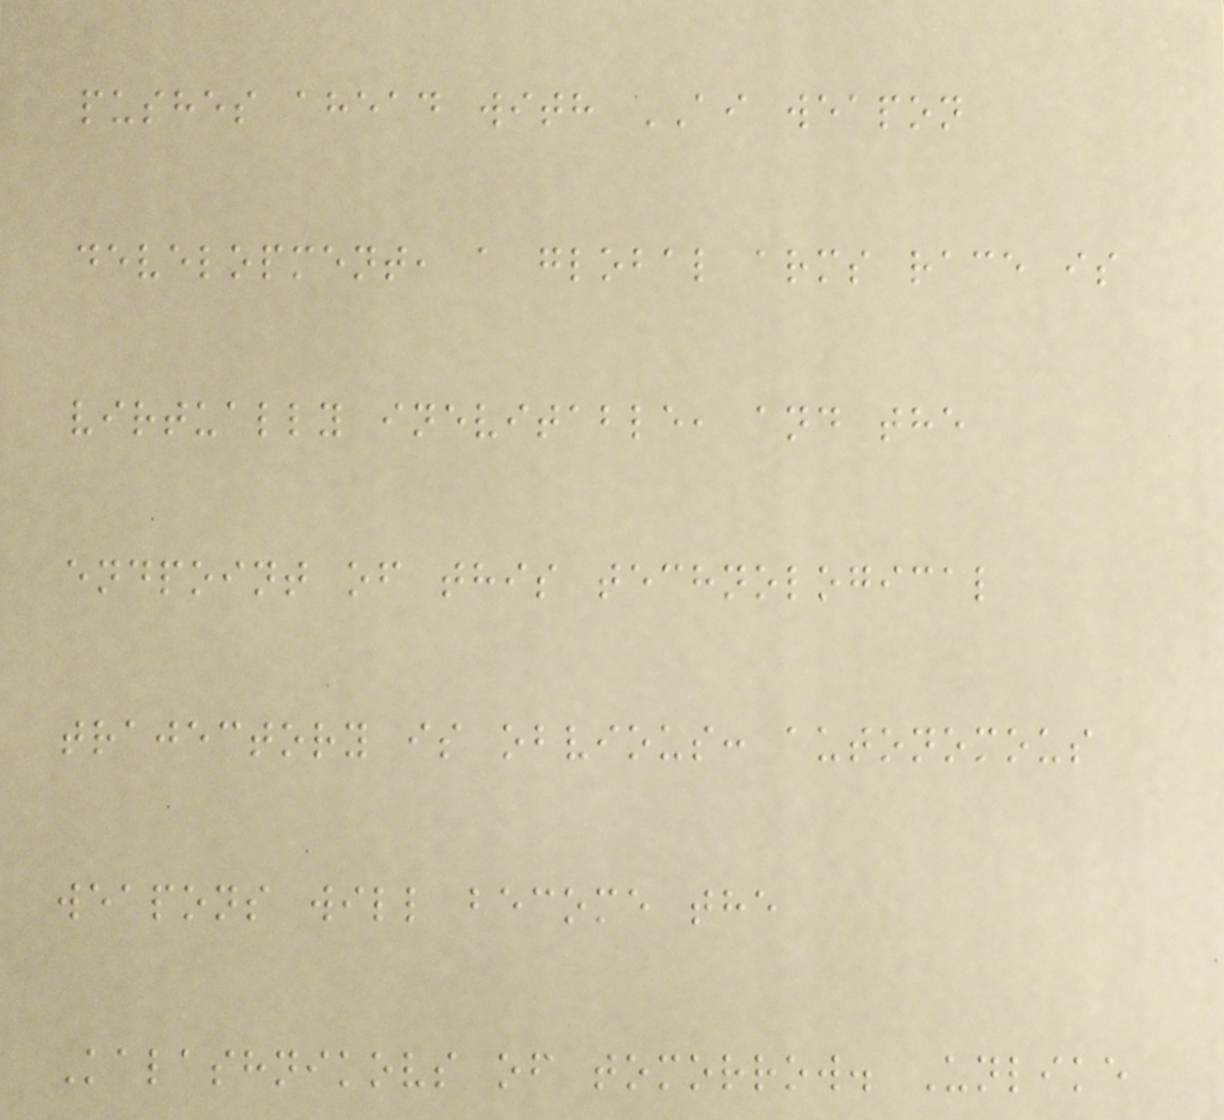pushes ahead with AI weapon
development, a global arms race is
virtually inevitable, and the
endpoint of this technological
trajectory is obvious: autonomous
weapons will become the
Kalashnikovs of tomorrow. Unlike
